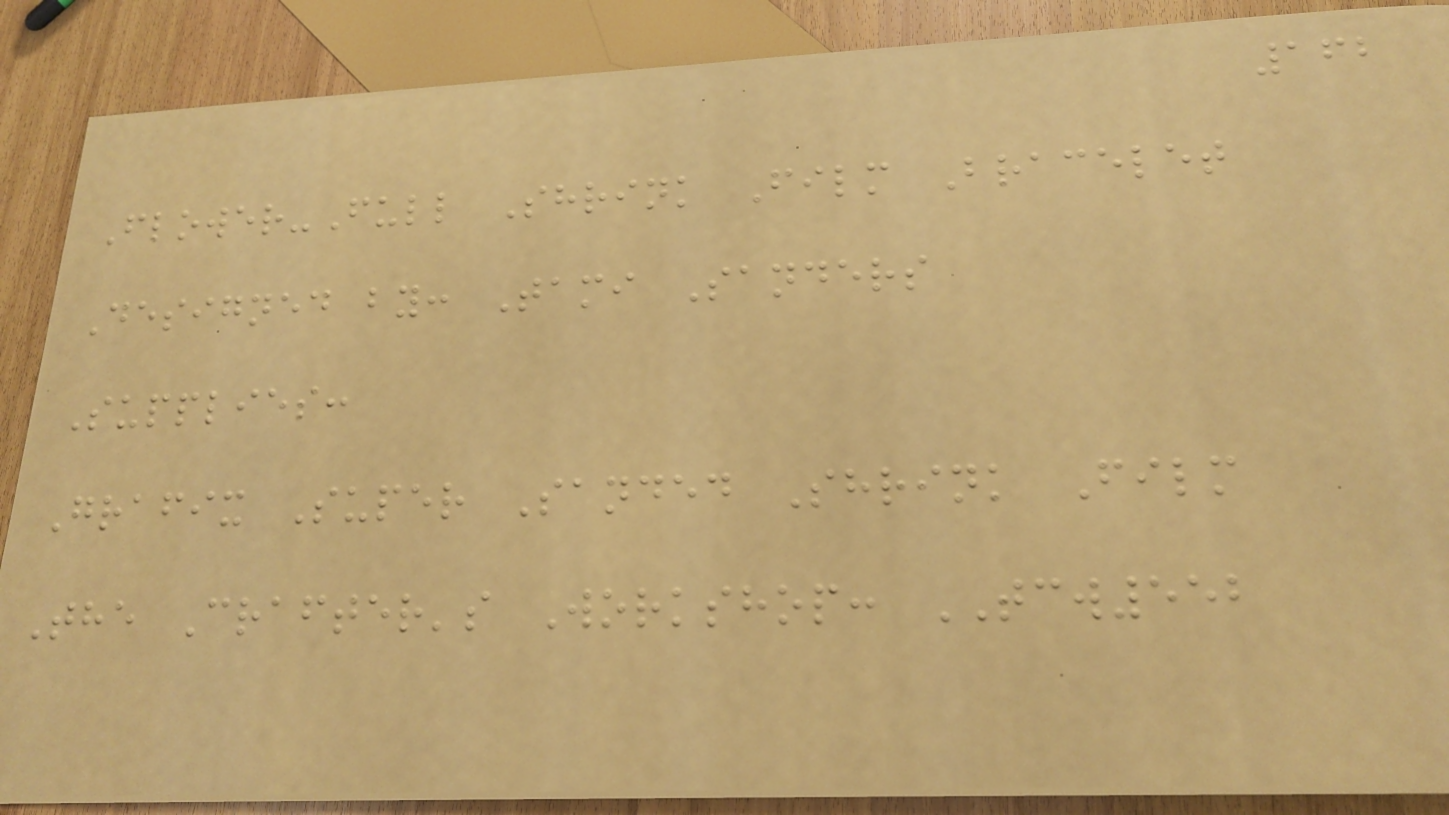162
Flower-Full Shrink Film Bracelet
Designed by: Tami Sanders
Supplies:
Grafix Super Sanded Shrink Film
The Crafter's Workshop: TCW552
